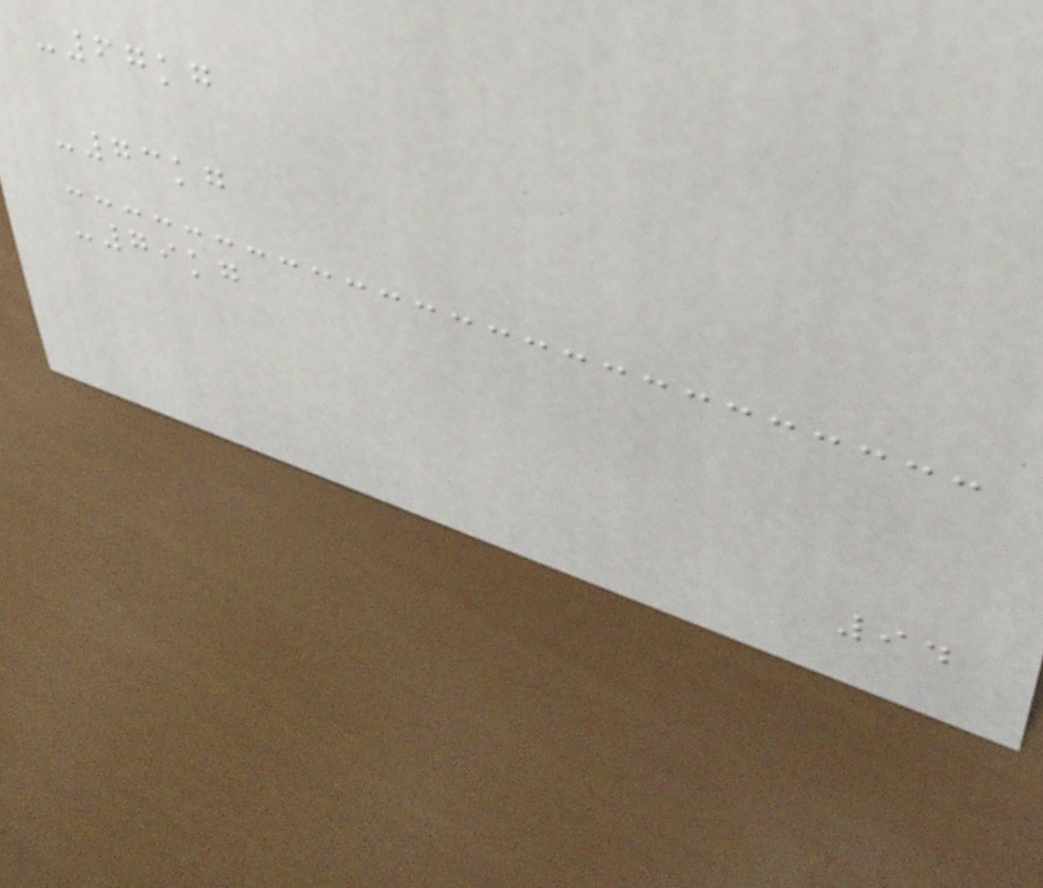-67kg
-73kg
-79kg
94
